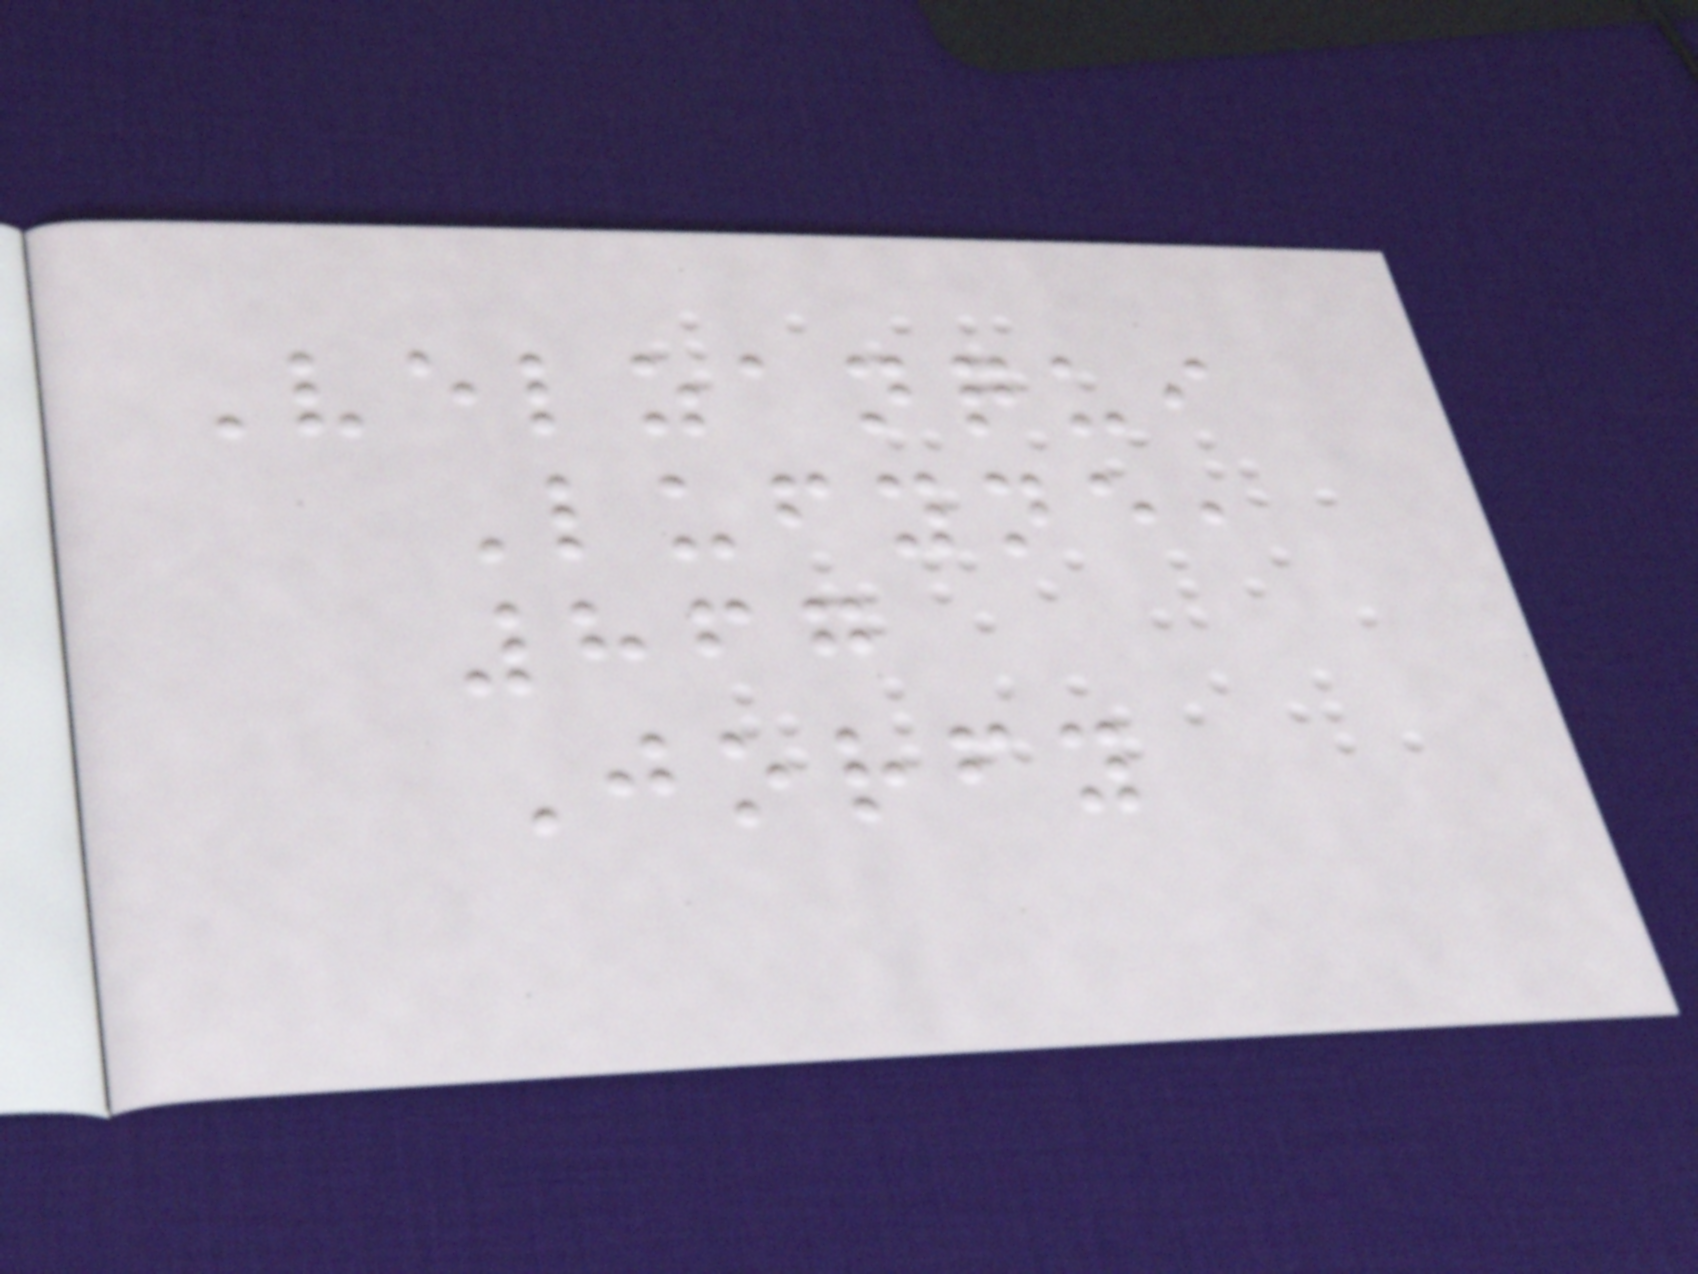Velzanqui
Lufyne,
867
Jorfy
